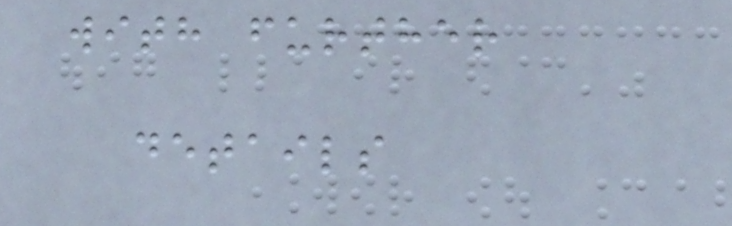with further
details
